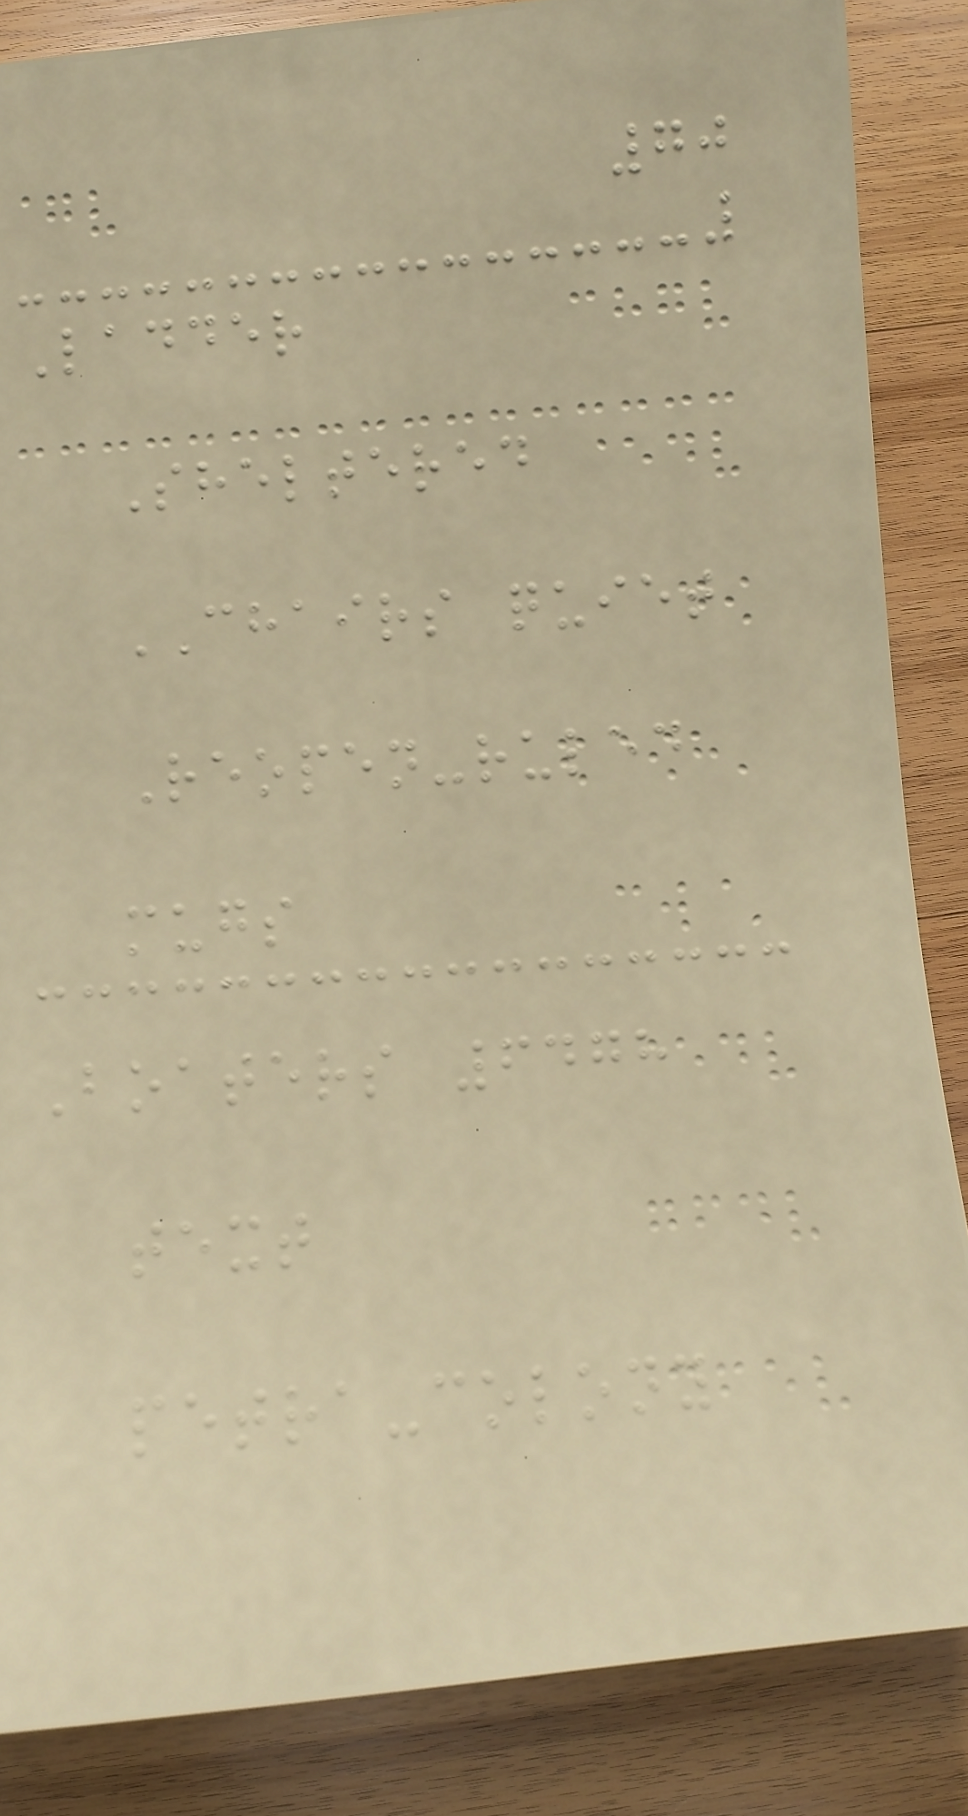70
Ladder
Sheltered
CHAIRS quiet
Reopen-ruled
mugs
Boaters 6478
text
petra-colony
